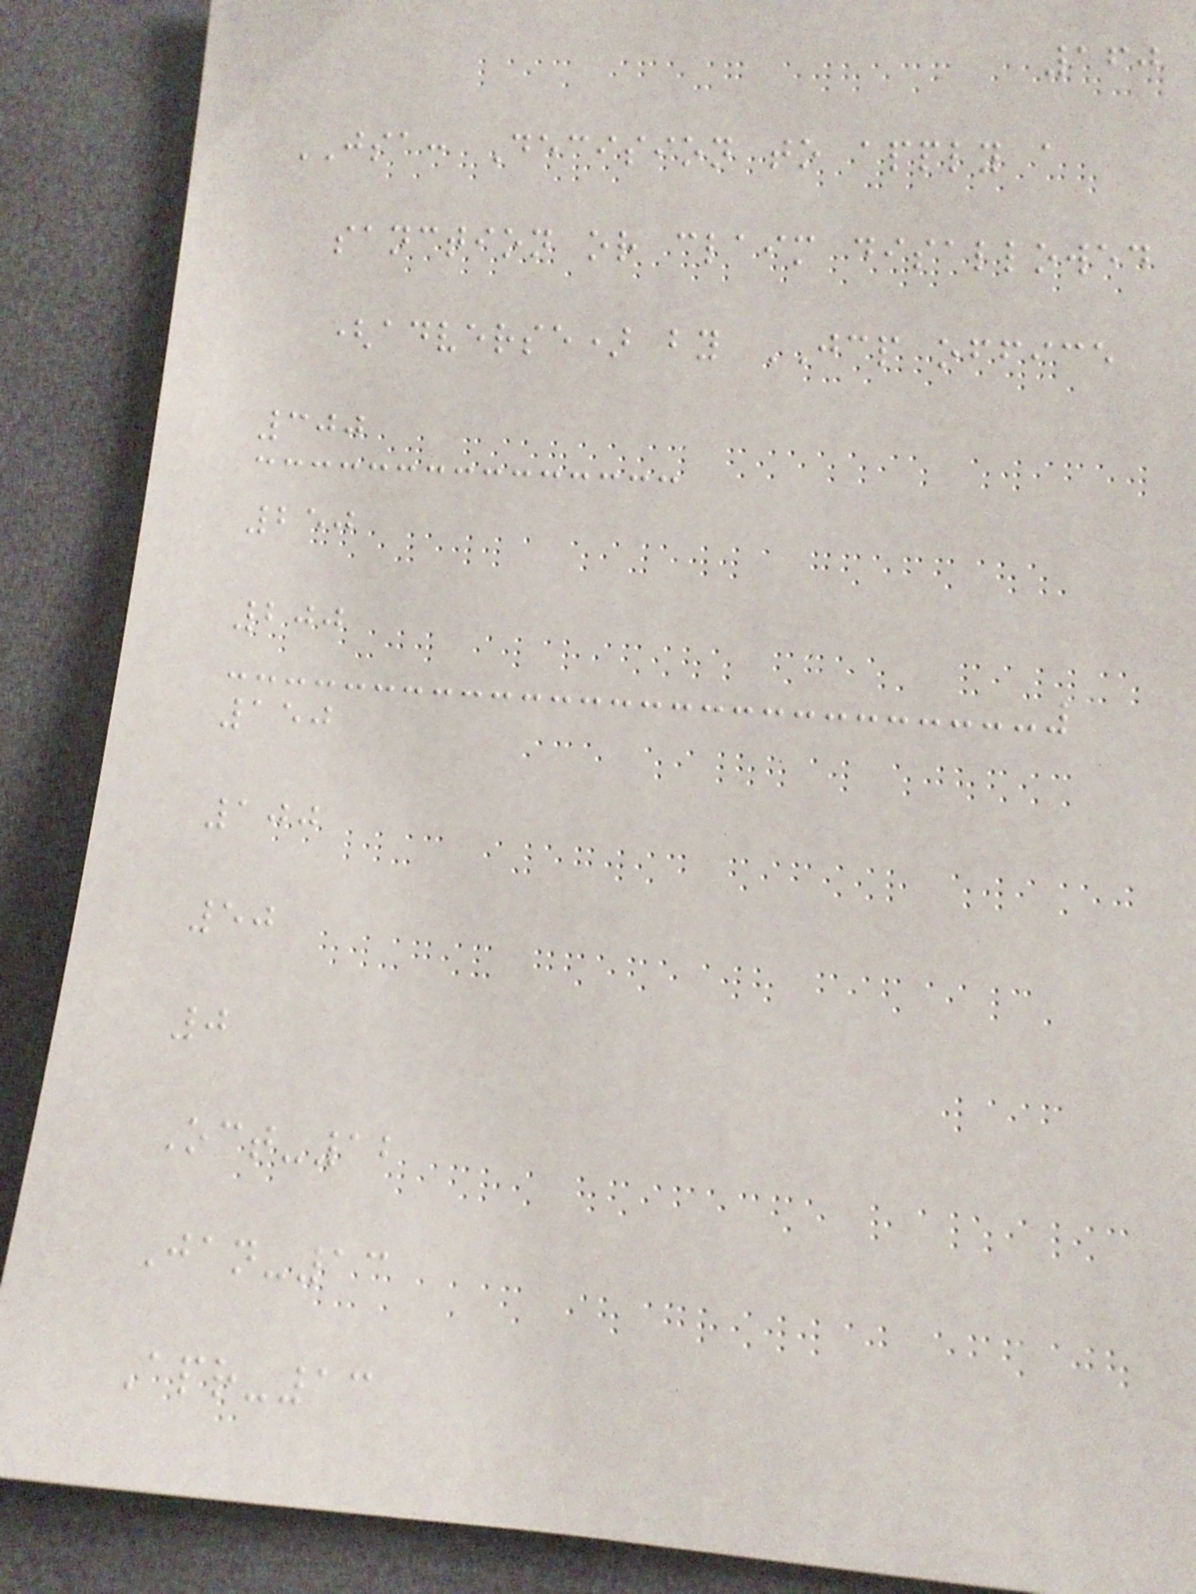160
JSA: Decision to apply a
sanction or claim disallowed
(adverse) by JCP office
300
250
200
150
100
50
0
Oct-12
Jan-13
Apr-13
